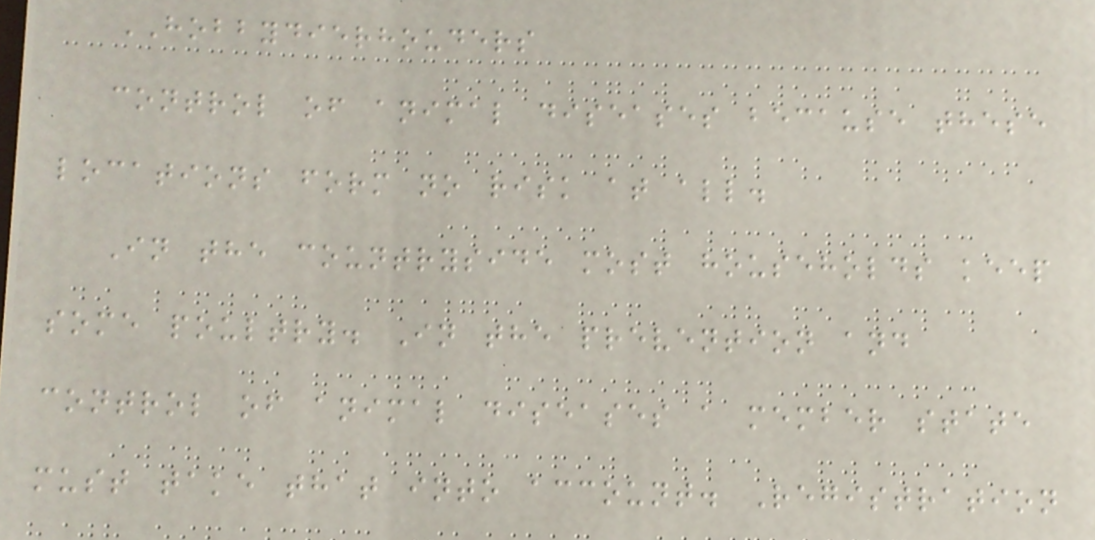HOBBYDIERHOUDERS
control of animal diseases because these
locations form no risk at all.
In the countryside most households keep
some poultry. In the prevention and
control of animal diseases a member state
must take that into account. Registration
